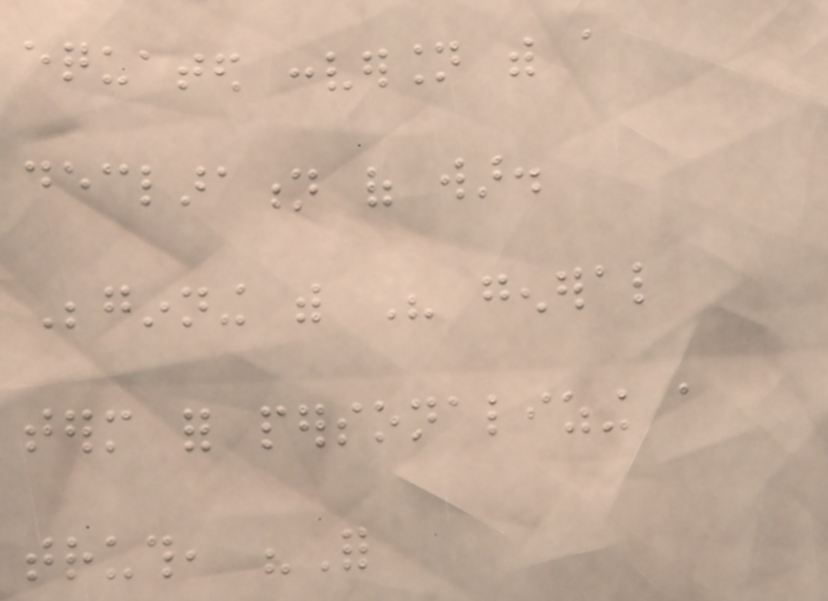equated conversion with a
declaration of war.
Beginning with His general
term for personalizing a
truth, "For
